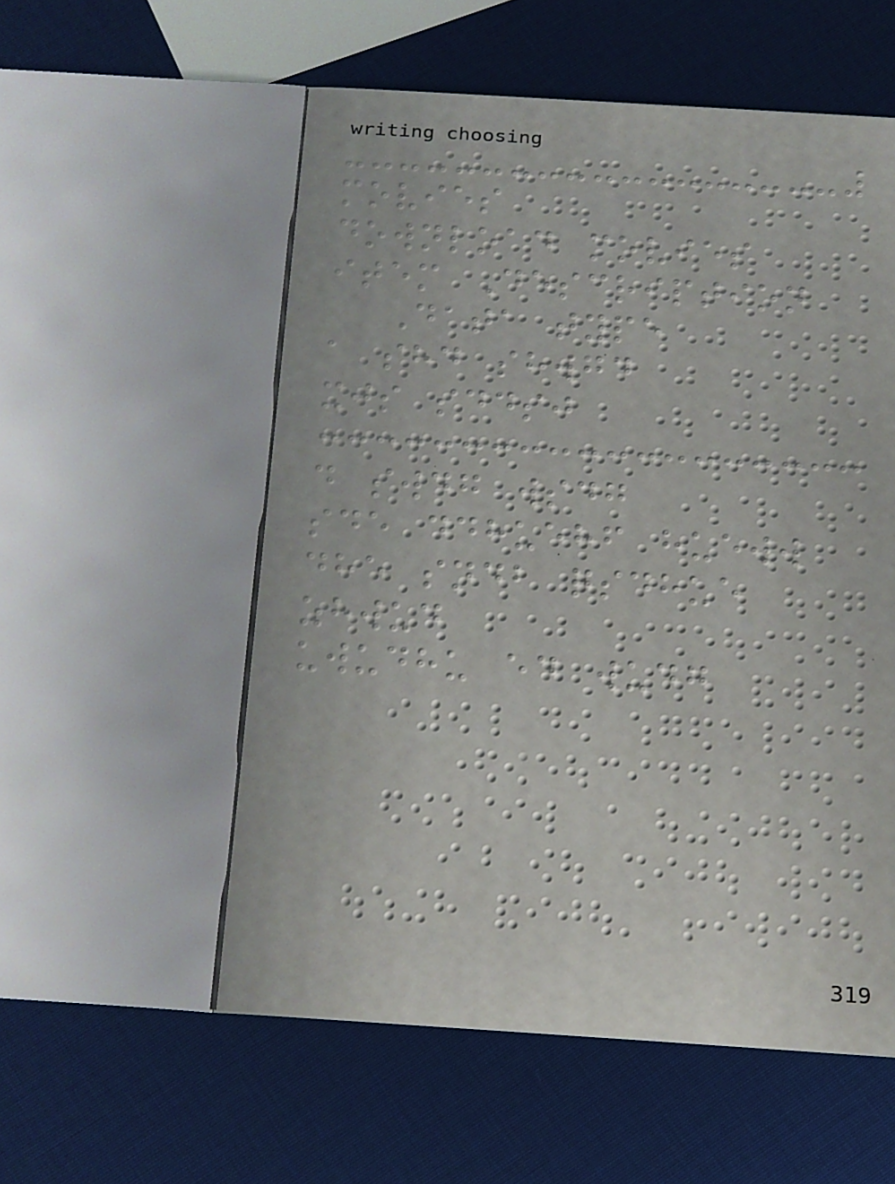movies
download movies
item Description
Data type
a shd shwgd
xjs sddsj
d swdg wsdg
sde ddhuehf hueww
dhe sndb qsdhue
zhwud
uwudhu ed wudg
